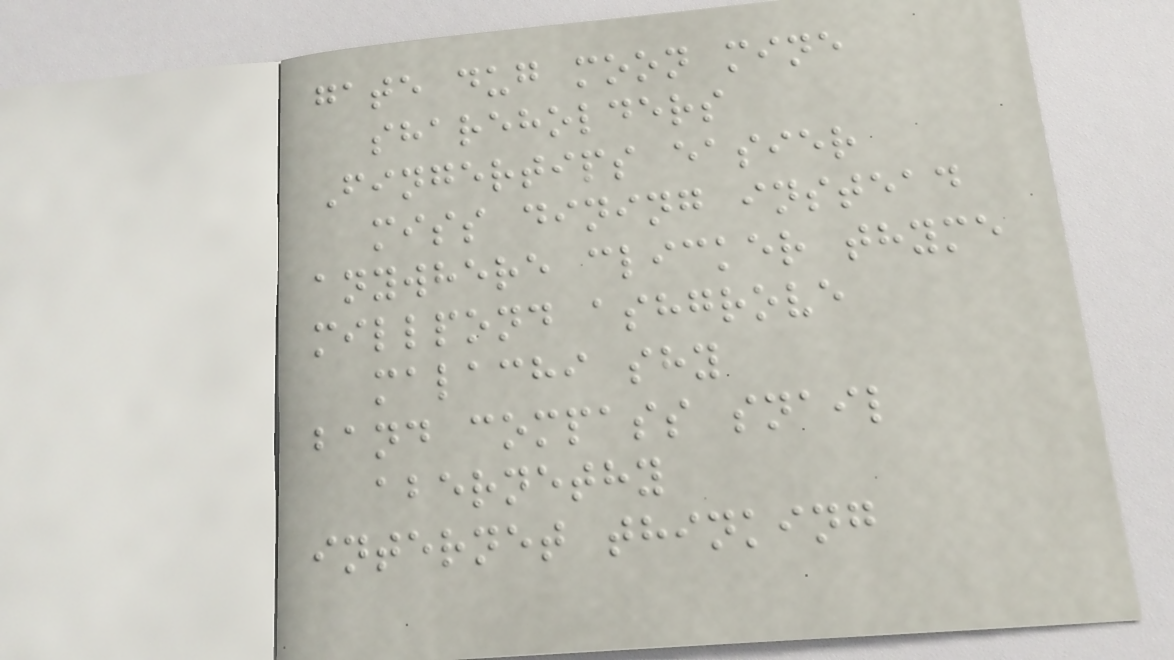gate dug moon mine
shareholders
Fingertips easier
miss dining instead
anywhere clicker thyme
millpond ashgrove
malachi shy
band compass snail
abernethy
internet thinking
